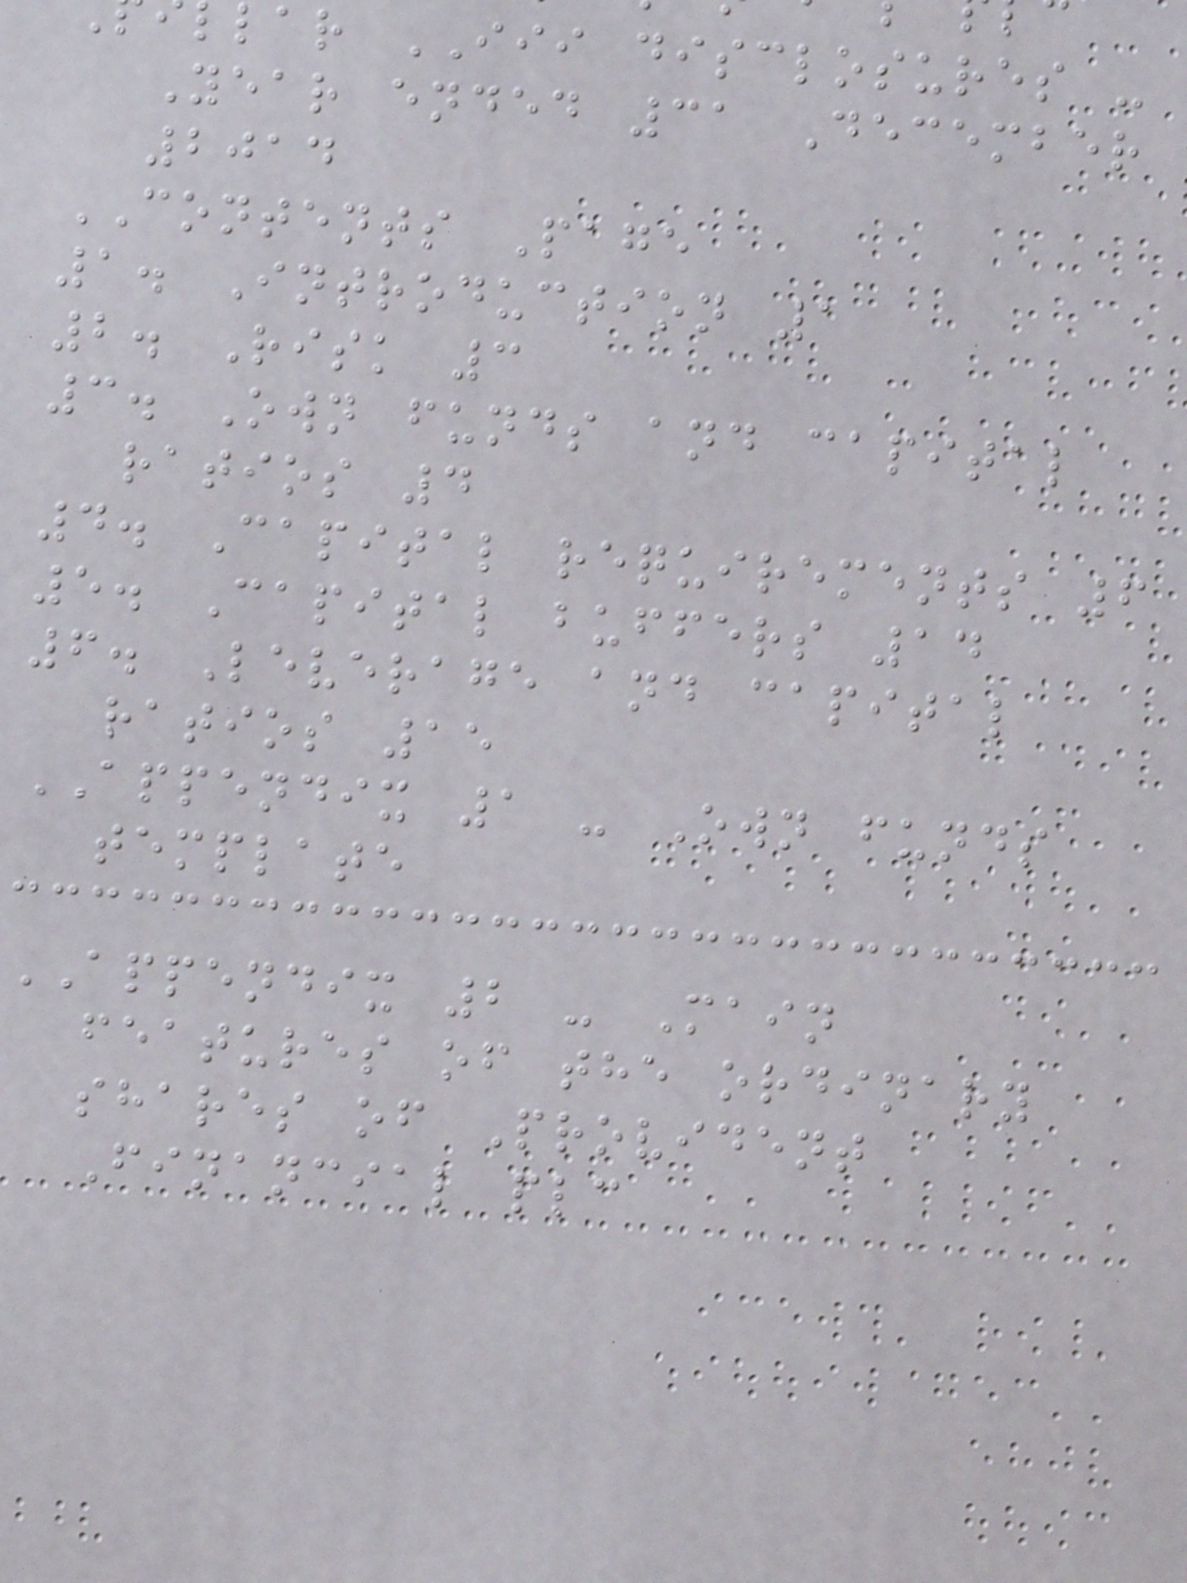lar III disclosures -
Year ended 31 December
2014
CONTENTS Page
1. Introduction 1
2. Risk 3
3. Own funds and capital
ratios 4
4. Capital requirements 6
5. Capital buffers 14
6. Leverage and capital
ratios 15
APPENDIX 1 - Own funds
template
APPENDIX 2 - Main
features of the ordinary
shares of Provident
Financial plc
